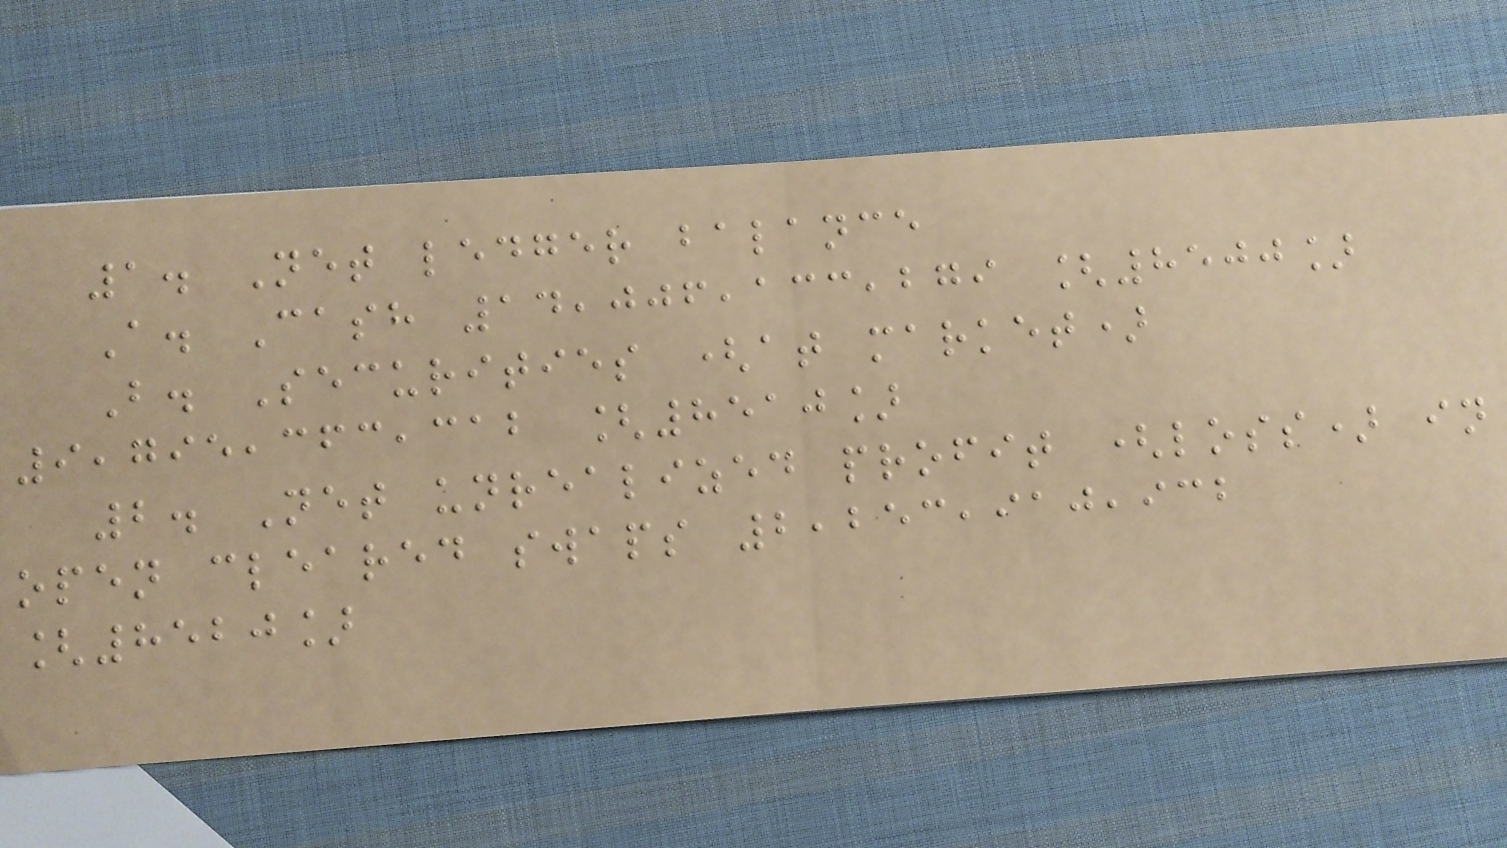1. Net ledger balance
A. Cash 14,006,133,279 [8500]
B. Securities (at market)
9,795,363,312 [8510]
2. Net unrealized profit (loss) in
open cleared swaps 2,253,910,932
[8520]
